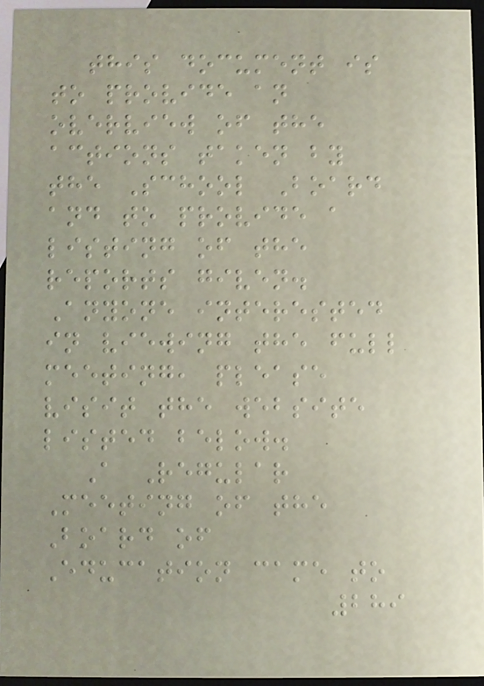this document is
to provide an
overview of the
actions taken by
the School Board
and to provide a
listing of the
reports given.
Anyone interested
in viewing the full
meeting, please
visit the website
listed below.
A Regular
Meeting of the
Board of
Education came to
289
